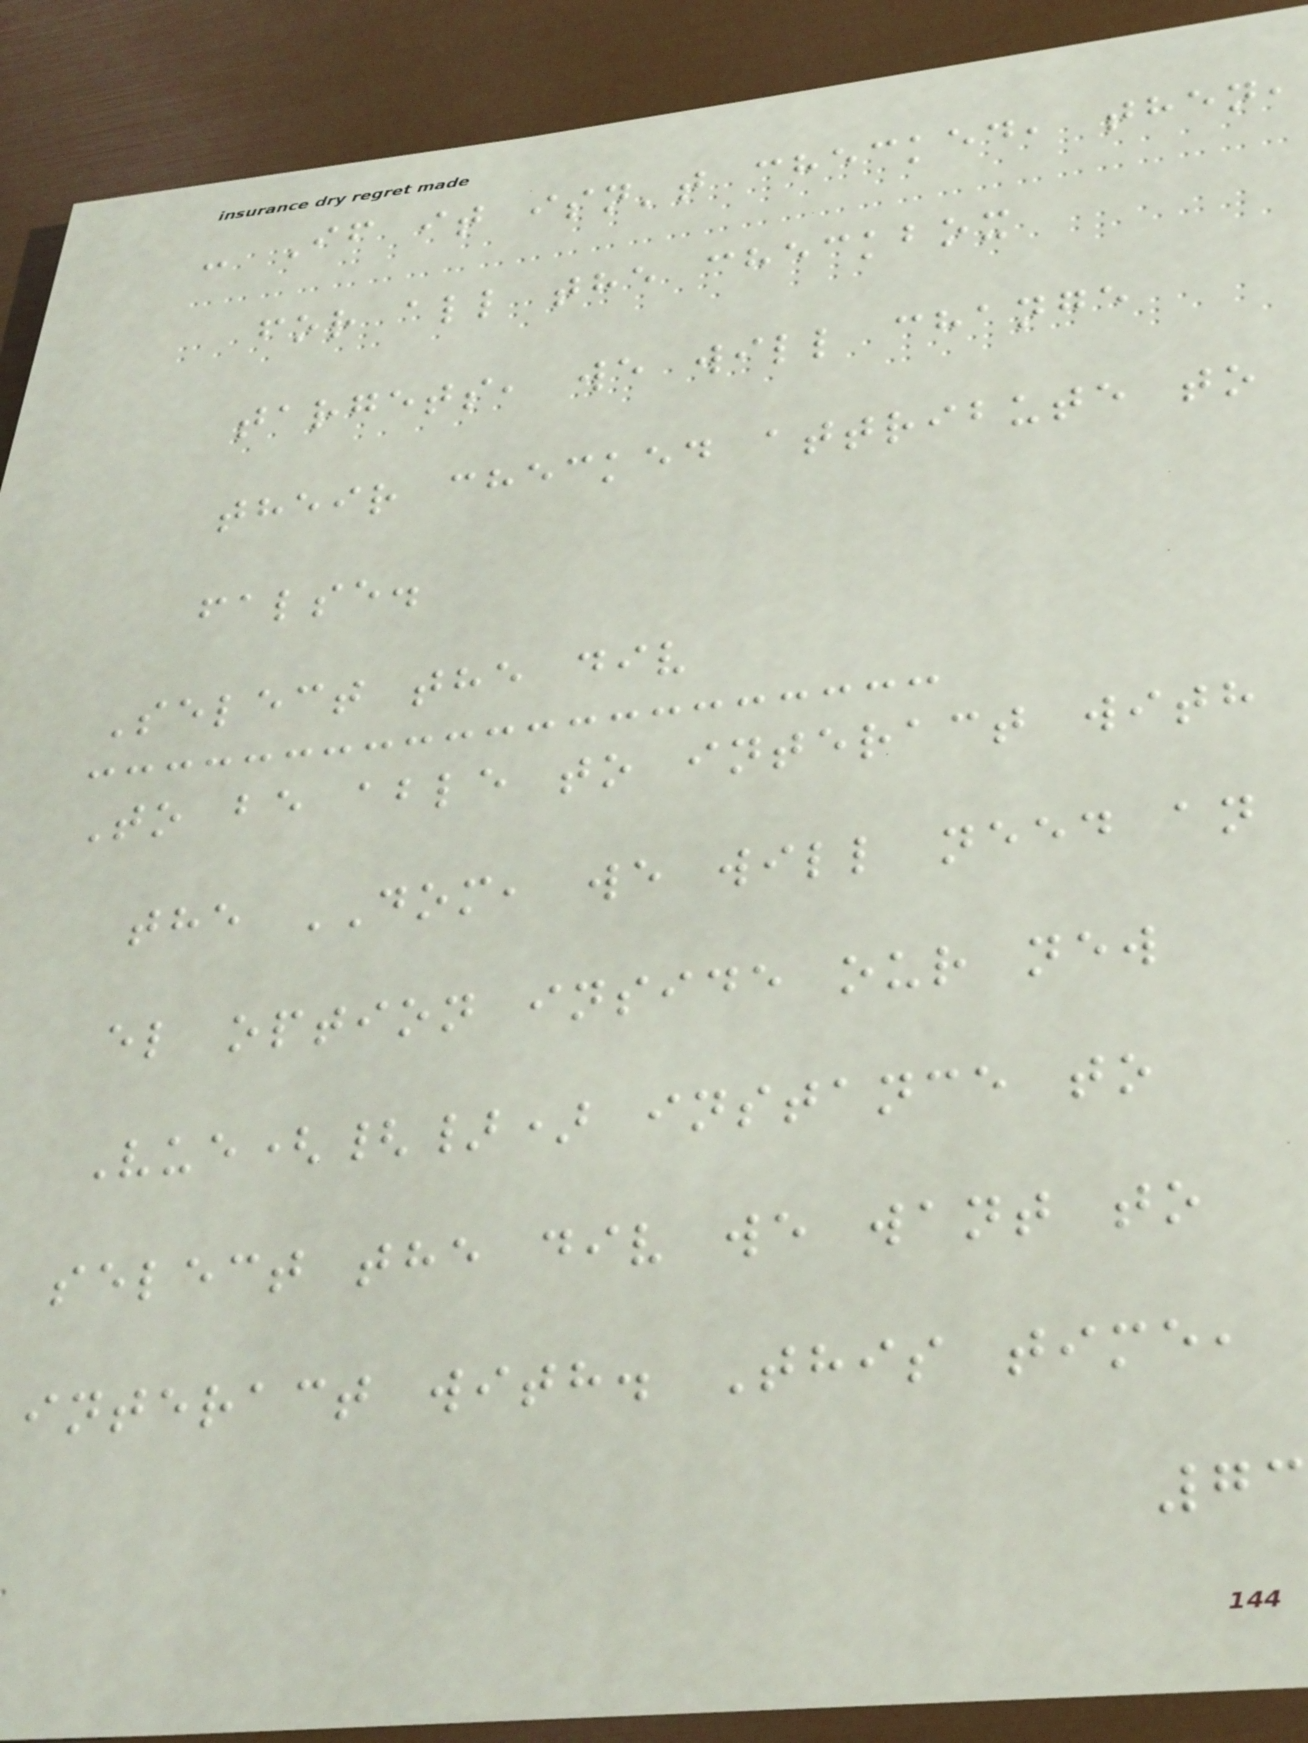- If it isn't checked, then,
for all the checkbox
targets, we will change
their checked attribute to
false.
Select the div
To be able to interact with
the DOM, we will need an
el option inside our new
Vue({}) instance to
select the div we want to
interact with. This time,
73
